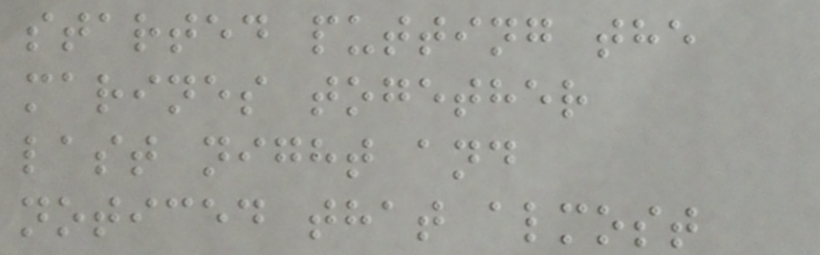started putting the
marines together
last night and
noticed that almost
